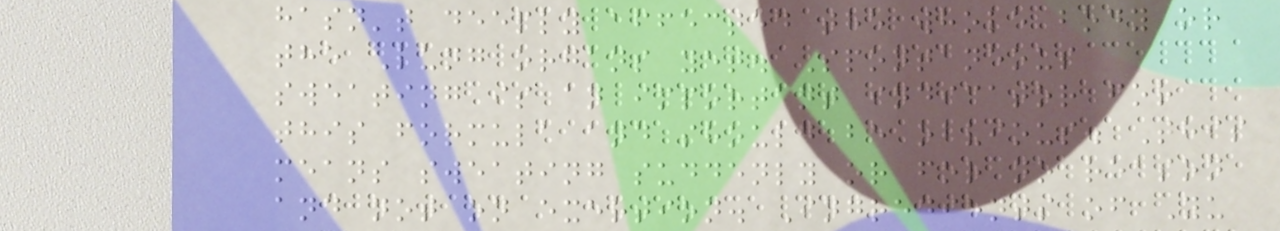hasn't deeply affected the whole body or
the Lung organs yet. Spontaneous
sweating is an important indicator for
this formula and should be obvious. This
means sweating suddenly or for no reason
and not on exertion. Ingredients of Yu
